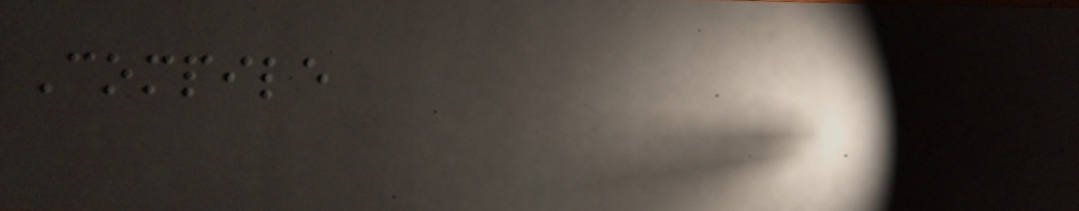Compile
